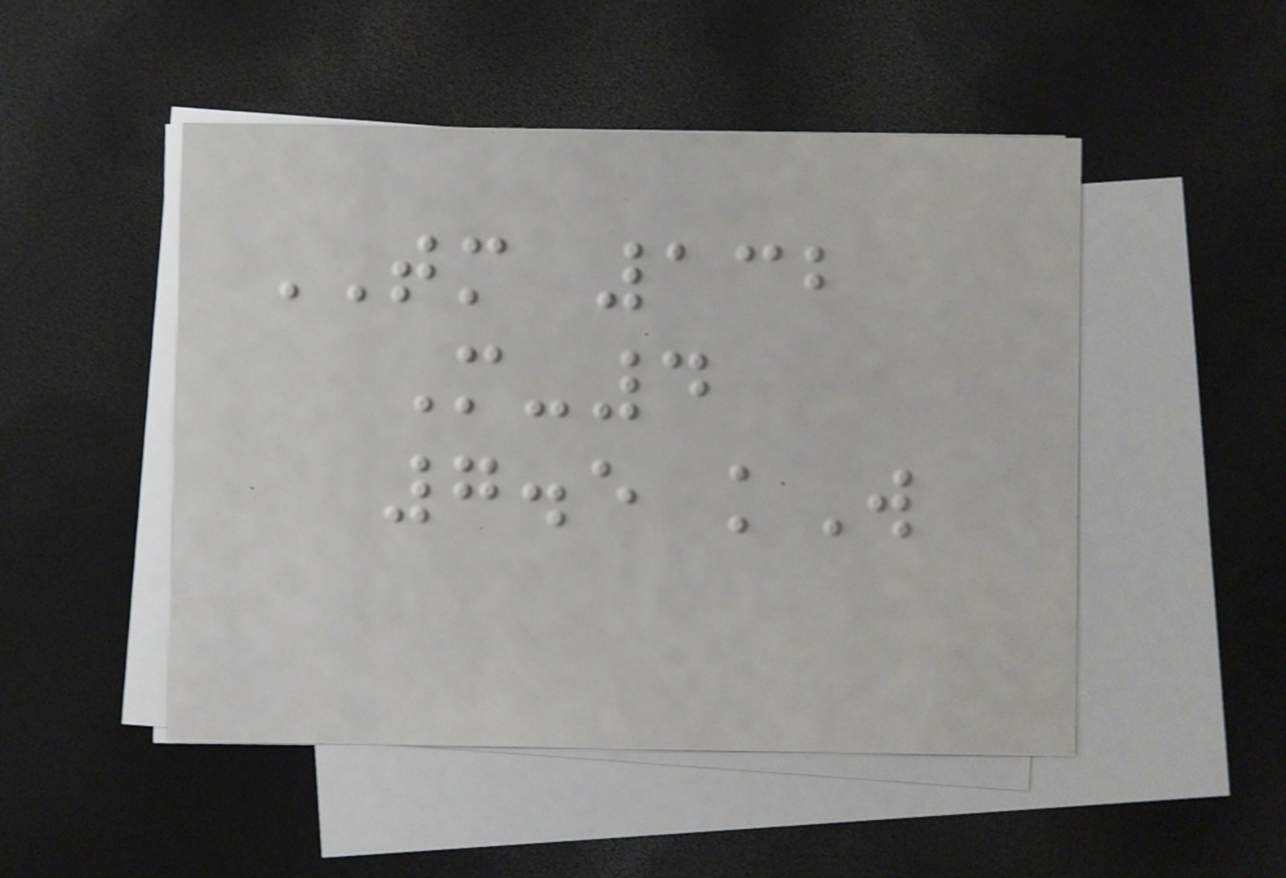TM 132
M-4
7.5 kW
